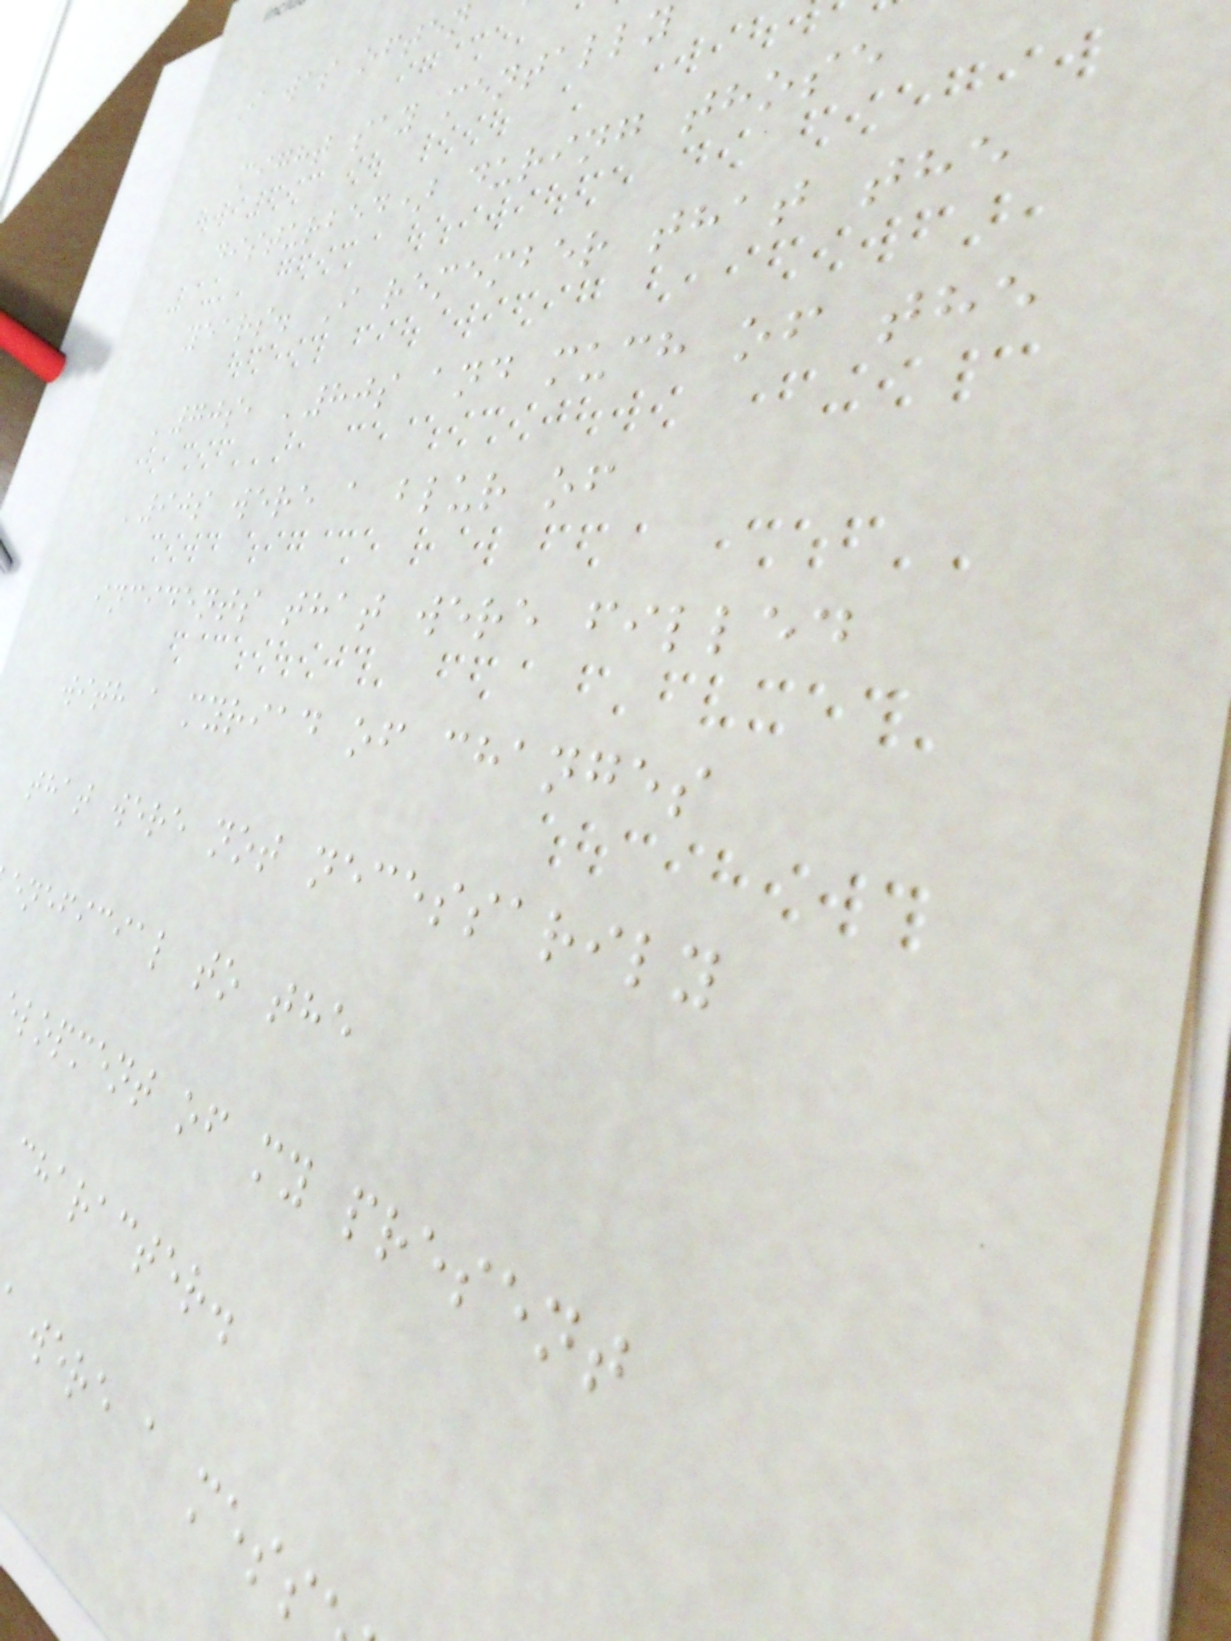I was often
might say mentally
disturbed) during those
years. I remember that the
'70s, '80s and much of the
'90s were a blur of
incidents that were filled
with a myriad of changes
that were not necessarily
eneficial to the
lopment of my present
character.
were a mess
